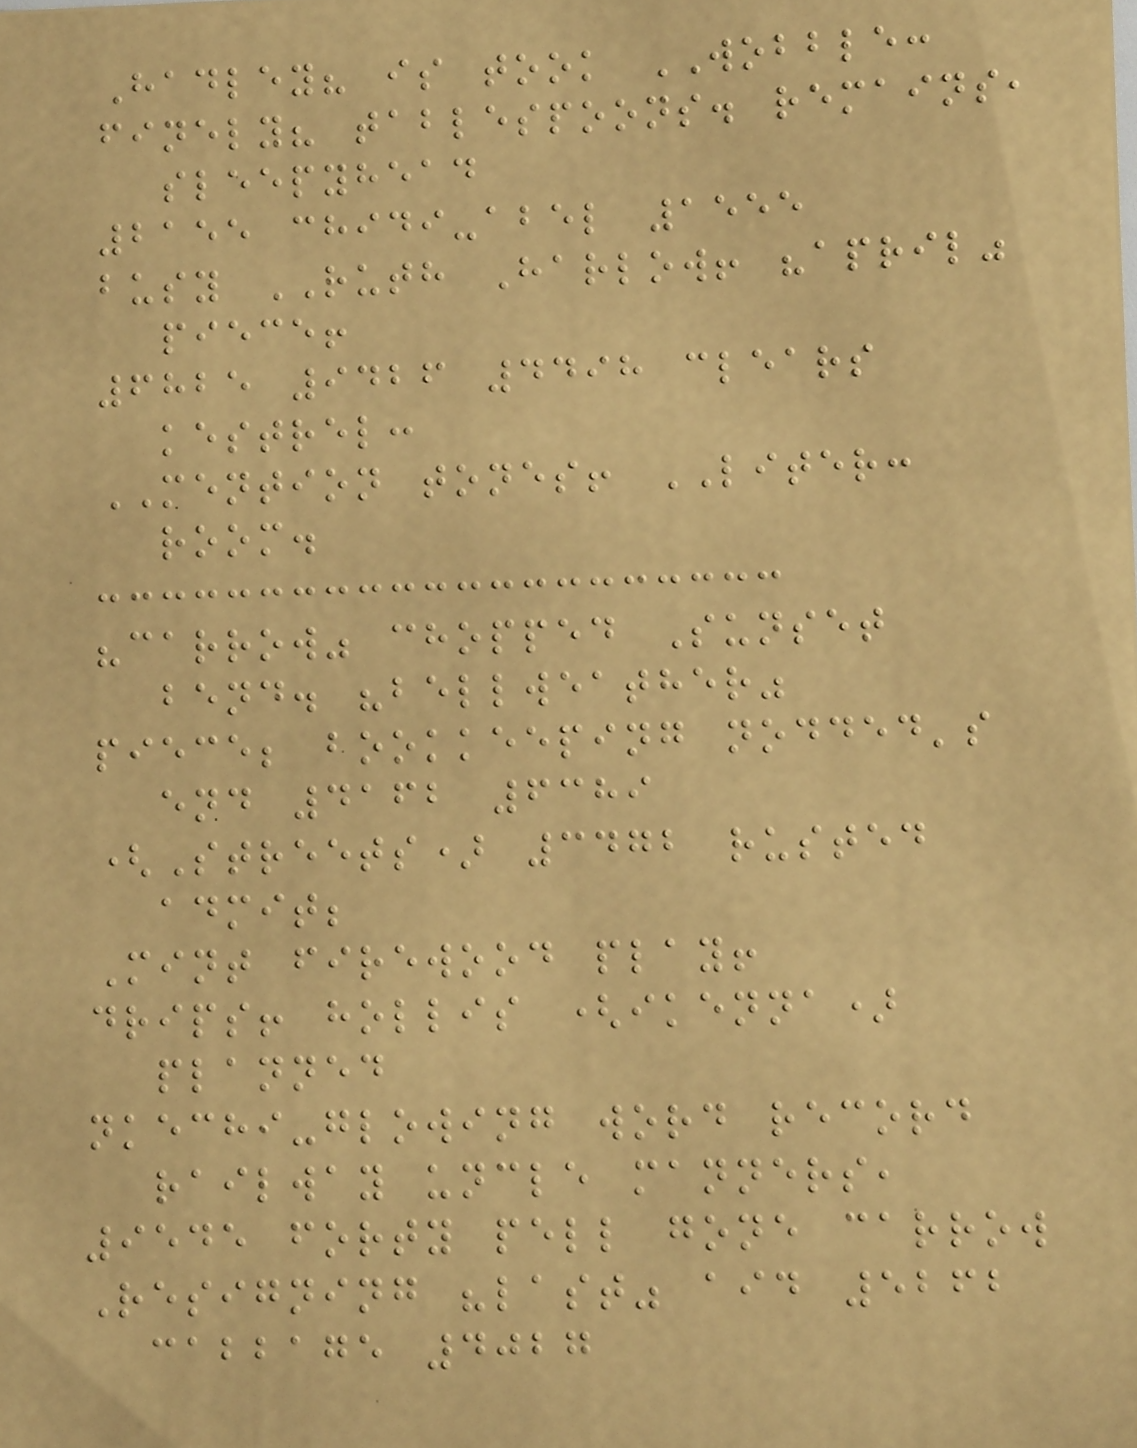Hadley? is took WOBBLE:
finely? tablespoons. remains,
sleepyhead
2155 chidi-abel 1555
busy RUTH Harlow! "april"
piece!
6825 9426 4498 clears
kestrel:
MENTION tones! LITER:
room.
"carrow" chopped Sunset
bend. "bellweather"
piece; bookkeeping nodded's
end 4162 6389
(Streets) 3472 rusted
admit;
Mint firewood play!
drips! hollis (ikenna)
planned
nkechi-glowing word record
railway uncle manners,
9545 forty pell gone carrow
Resigning "last" aid 5262
cabbage 4027
